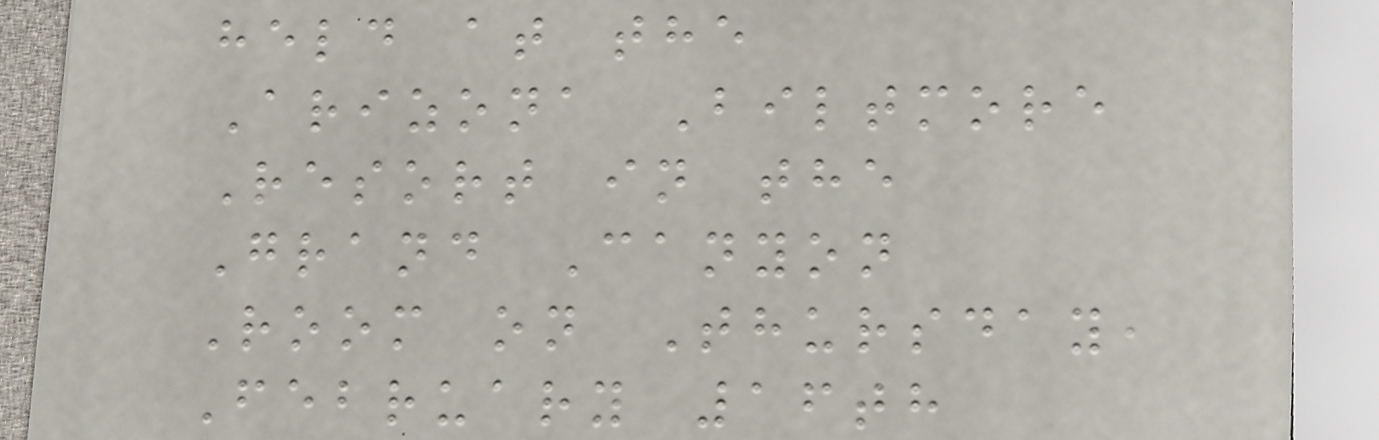held at the
Arizona Biltmore
Resort in the
Grand Canyon
Room on Thursday,
February 16th
